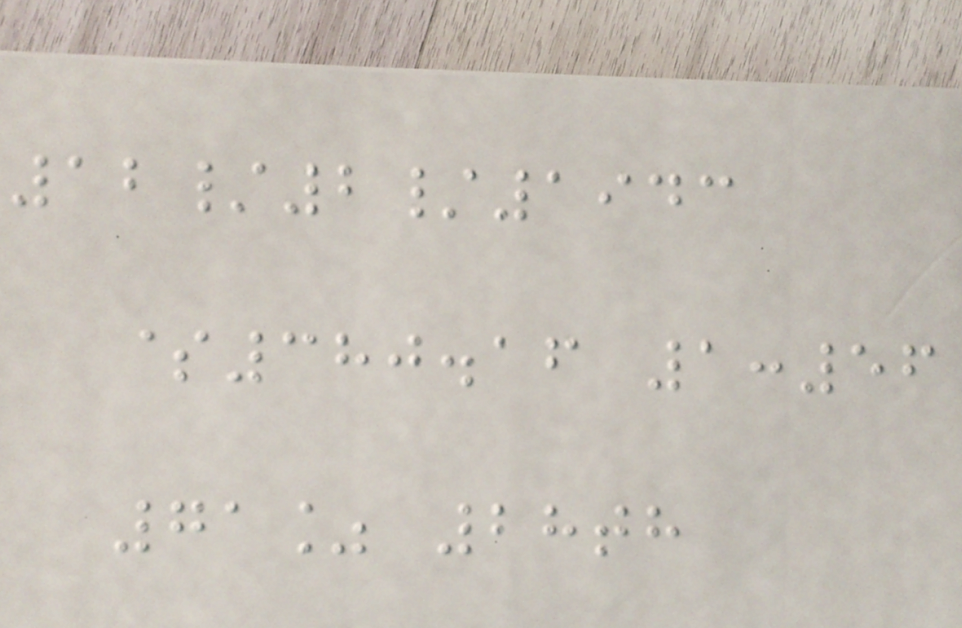12/2/1943
$380.16 1:56
71% 28th
